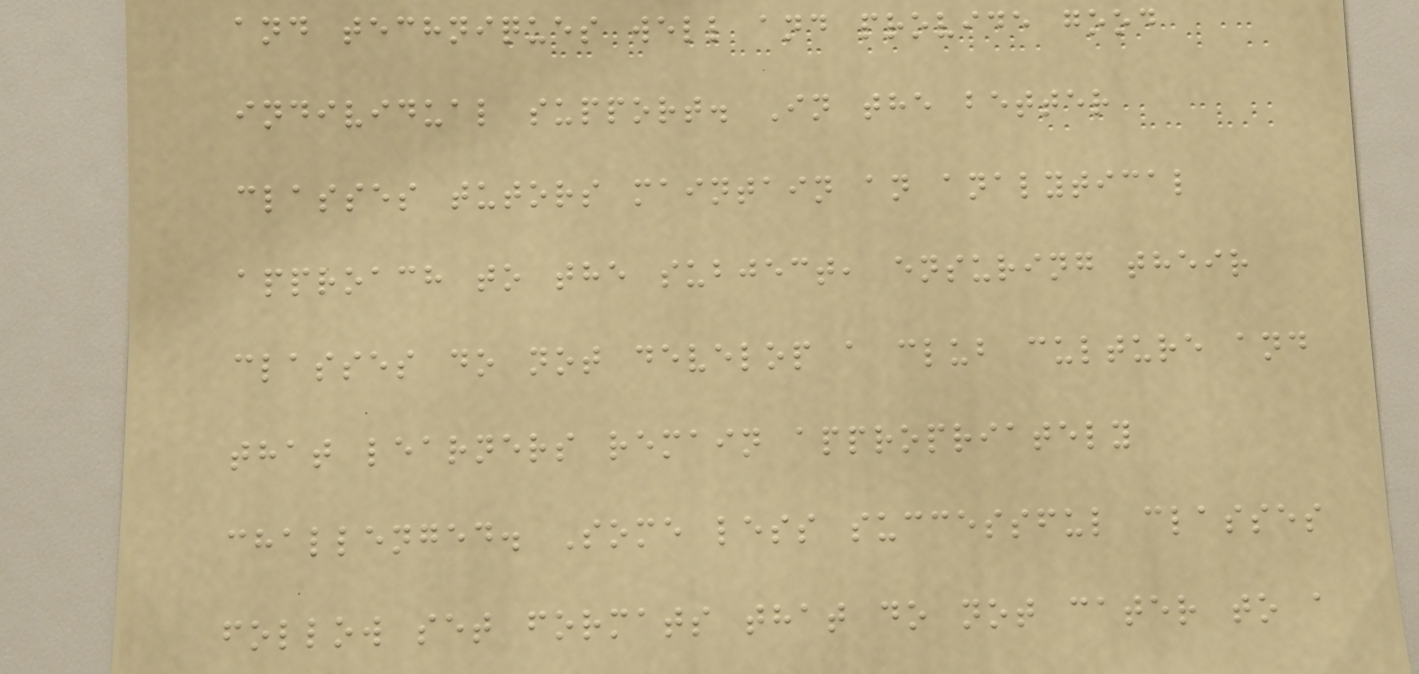and techniques well and provide good
individual support. In the better
classes tutors maintain an analytical
approach to the subject, ensuring their
classes do not develop a club culture and
that learners remain appropriately
challenged. Some less successful classes
follow set formats that do not cater to a
